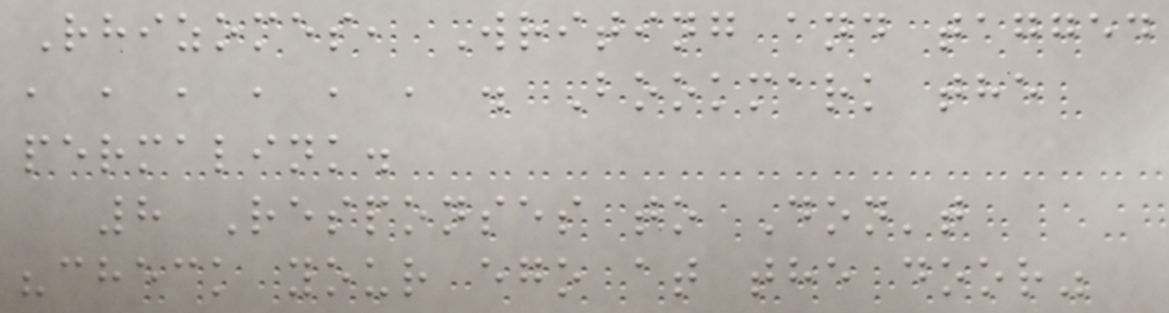Rhizomes, Writing and tagged
, , , , , , . Bookmark the
permalink.
8 Responses to Don't
"check your ego at the door"
